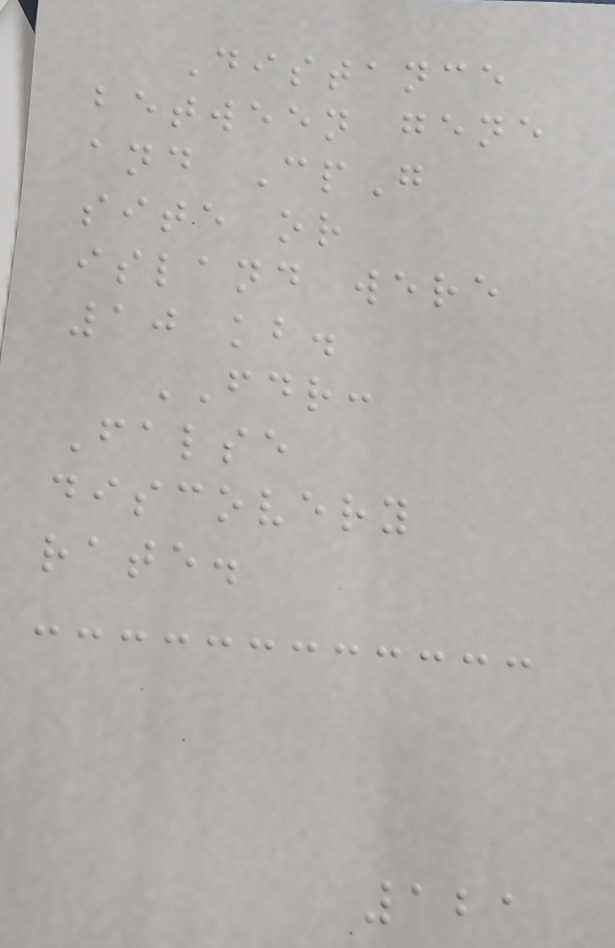Distance
between gene
and CpG
site or
island were
10 kb.
FDR:
False
discovery
rate.
121
